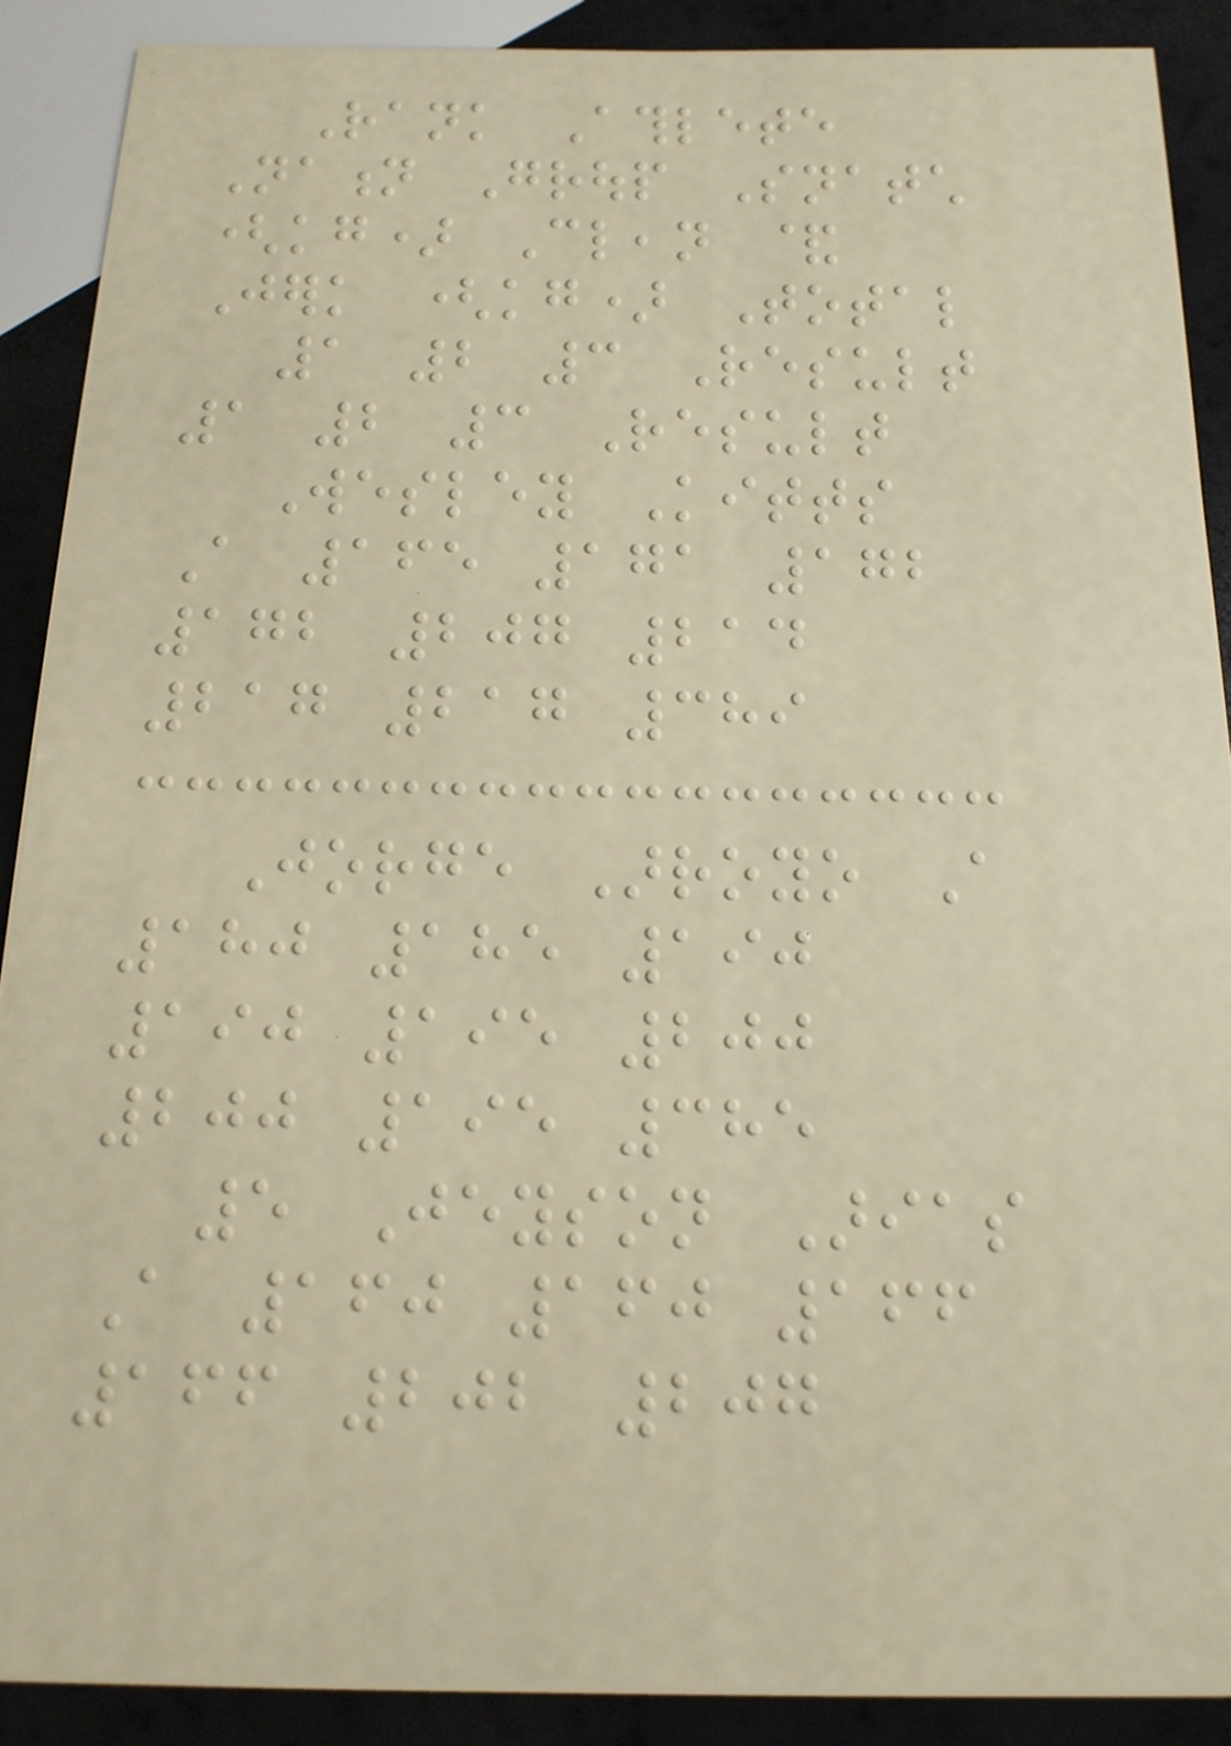Rank Athlete
Nation Group Snatch
(kg) Clean &
Jerk (kg) Total
1 2 3 Result
1 2 3 Result
Wesley Kitts
A 165 171 172
172 207 214
217 217 389
Jorge Arroyo A
180 185 190
190 195 200
200 195 385
5 Jeyson Arias
A 160 160 166
166 202 207
